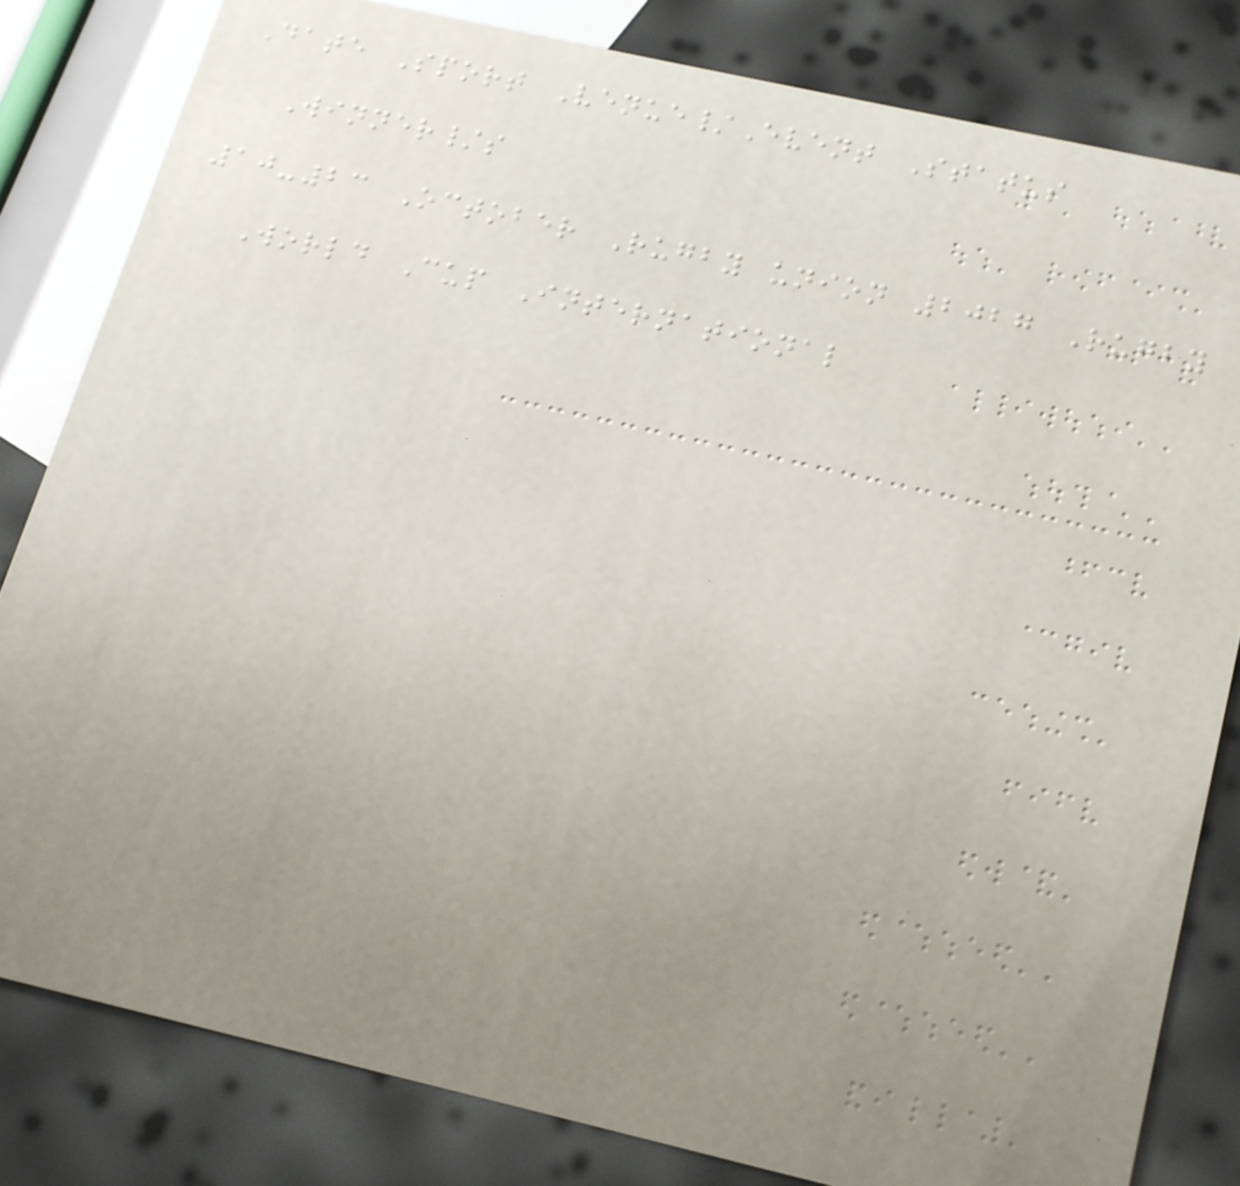Date Sport Venue/Event Status
Winner/s
10-23 October Rugby union 2027 Rugby
World Cup International
